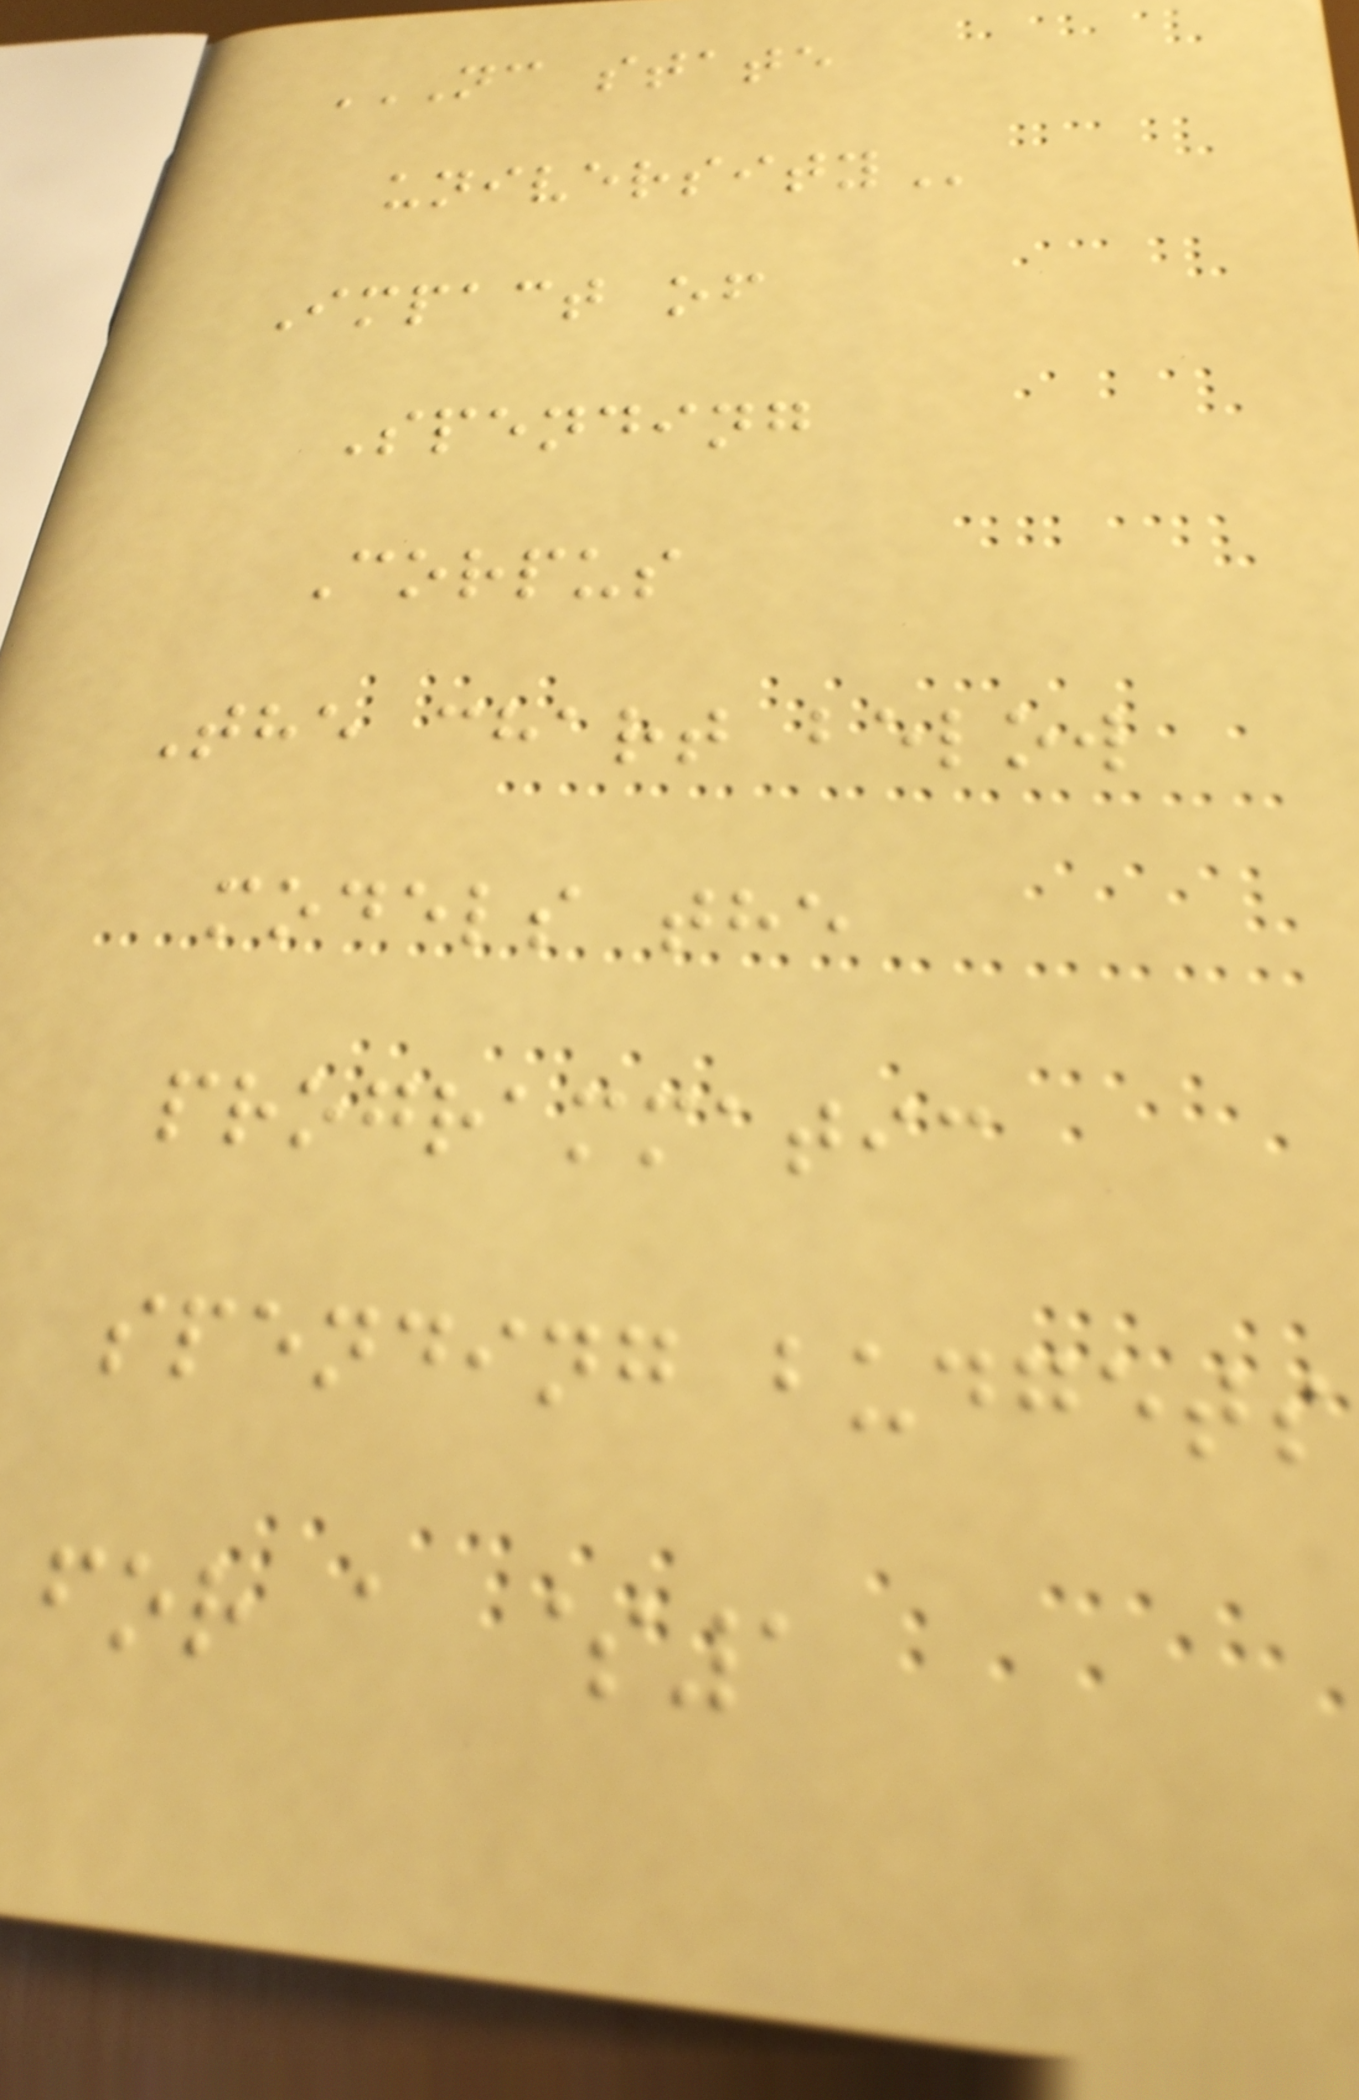NC STATE
UNIVERSITY
Impact of
Spending
Corpus
The chart below
models the
programmatic
spending budgets
for a $1
